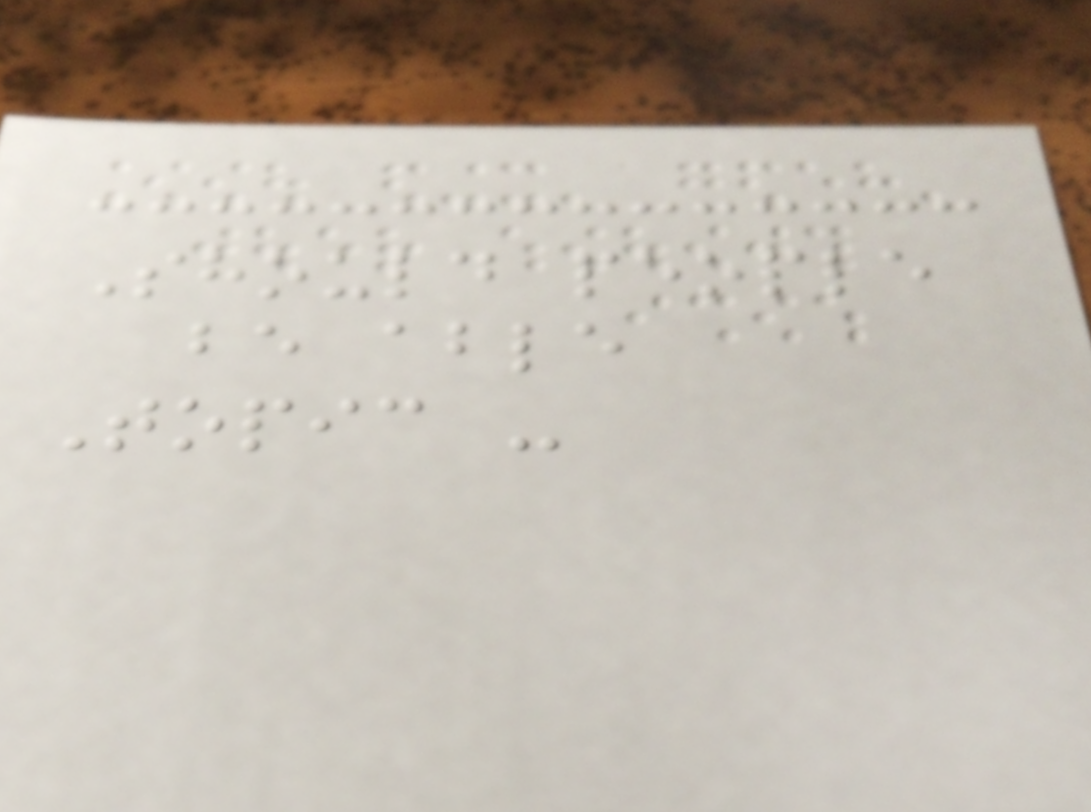Should people
be able
Topic -
